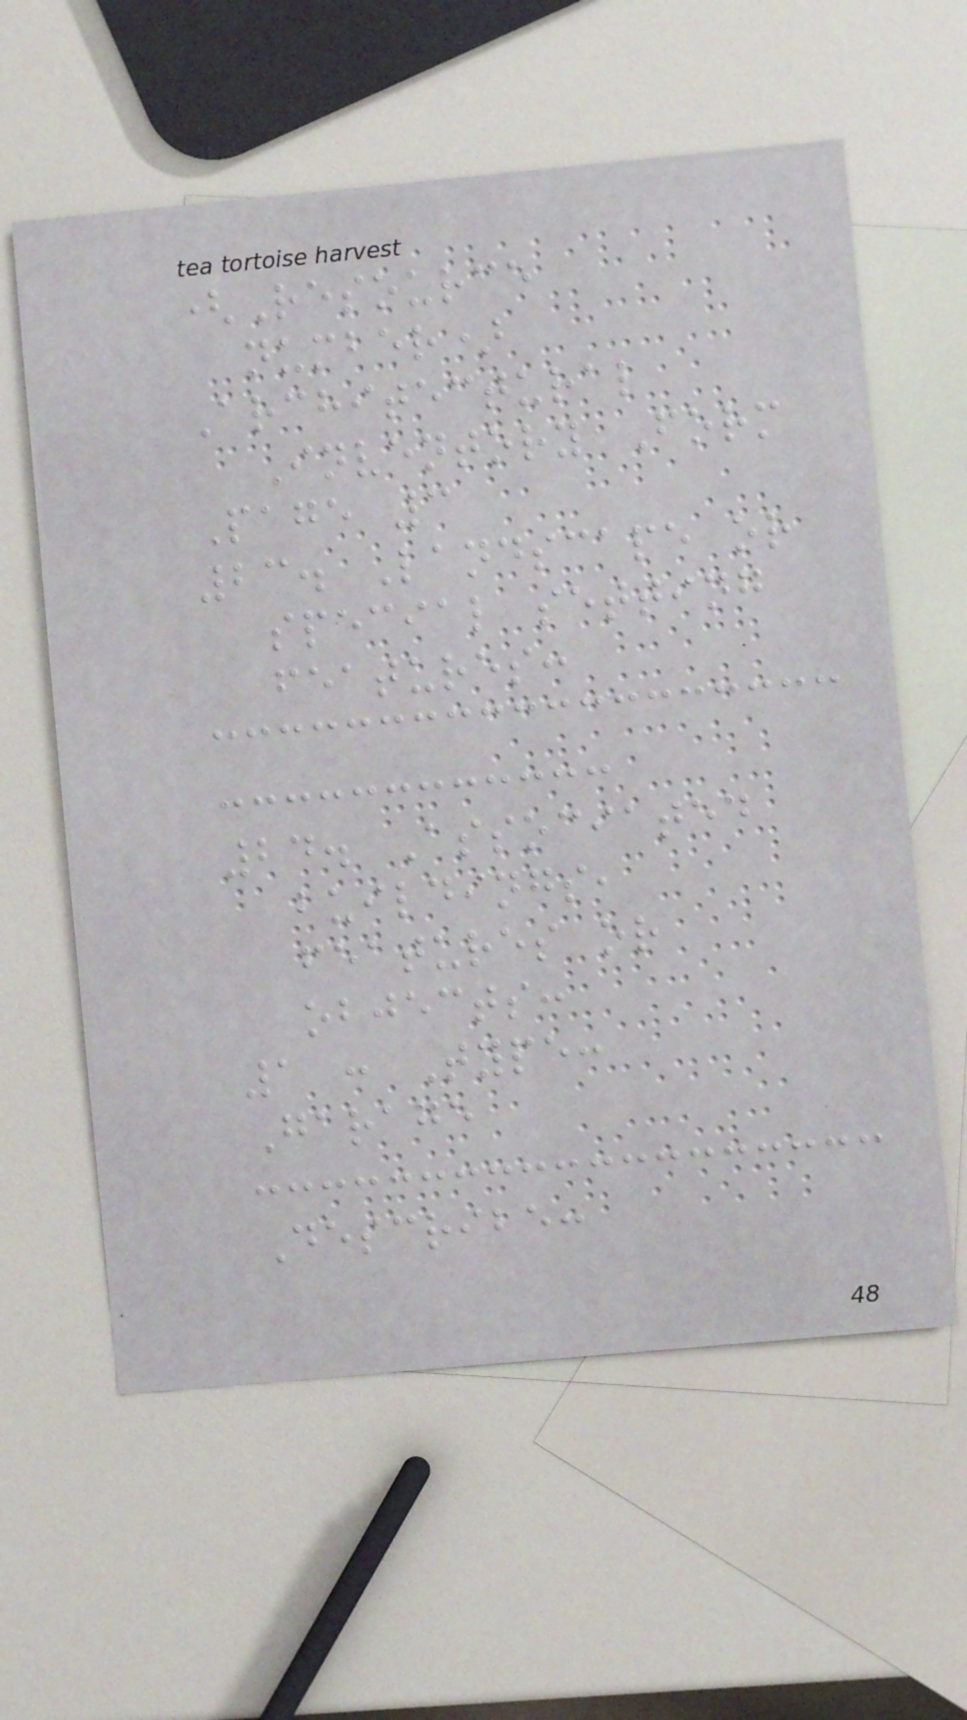(Resource
number)
Architectural
Inventory Form
Page 3
23. Landscape or
special setting
features:
24. Associated
buildings,
features or
objects:
1 : Type:
Garage
Describe:
